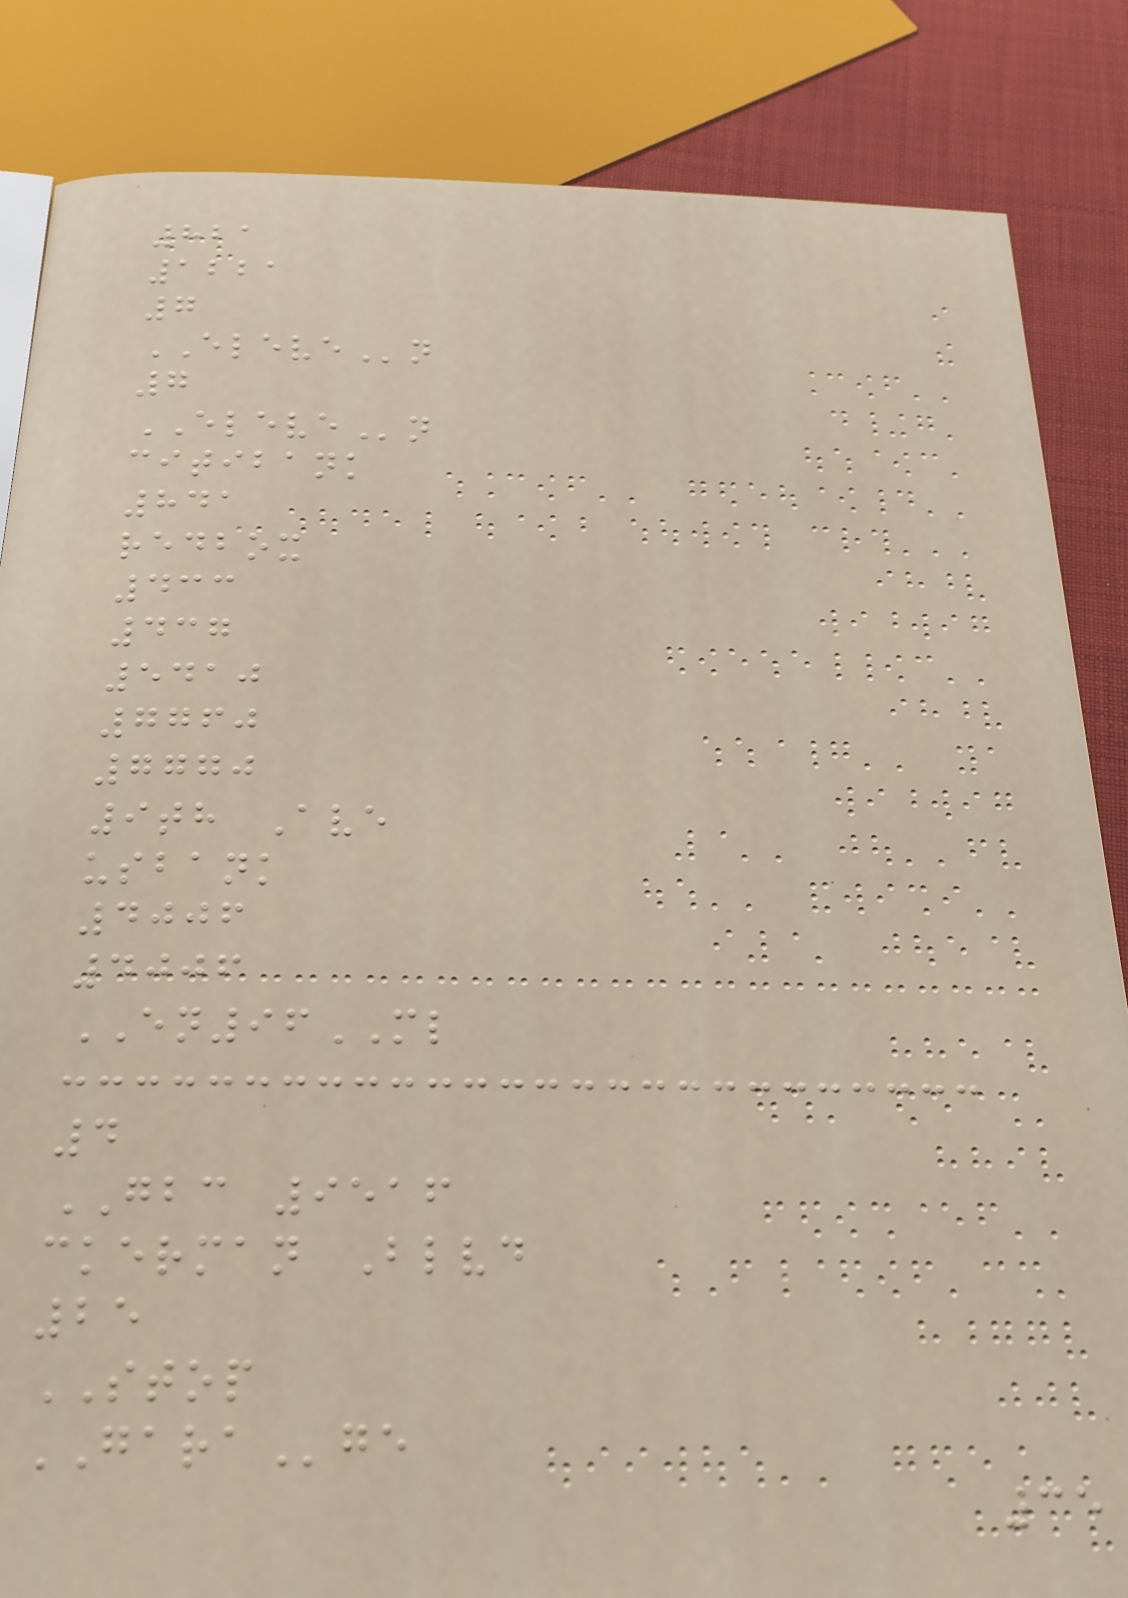821
1221
7
ELEVEn
7
ELEVEn
citibank
841
redbox
433
437
5410
7760
7770
9th Ave
usbank
4006
4006
EN96ML
4
GBC 9516
ckerman Blvd
25
STOP
GARAge
35
